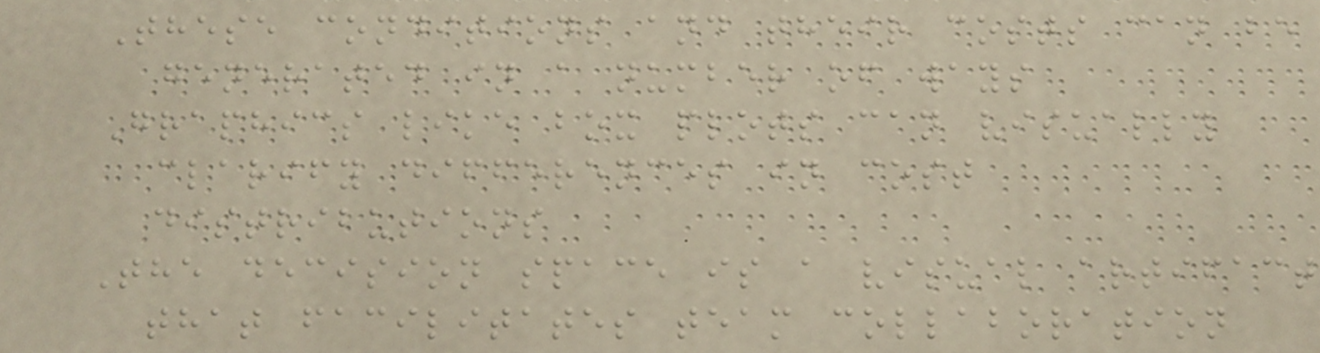These conditions and their costs can be
generated in a number of ways
Graphics like box plots can visually
clarify differences in cost
distributions
The decision space is a visual artifact
that facilitates team collaboration
